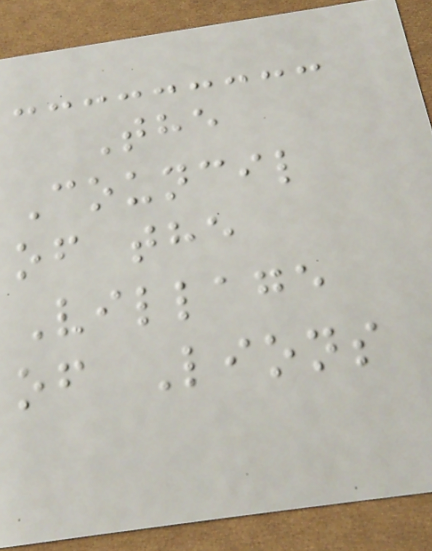The
Council
of the
Village
of Lions
